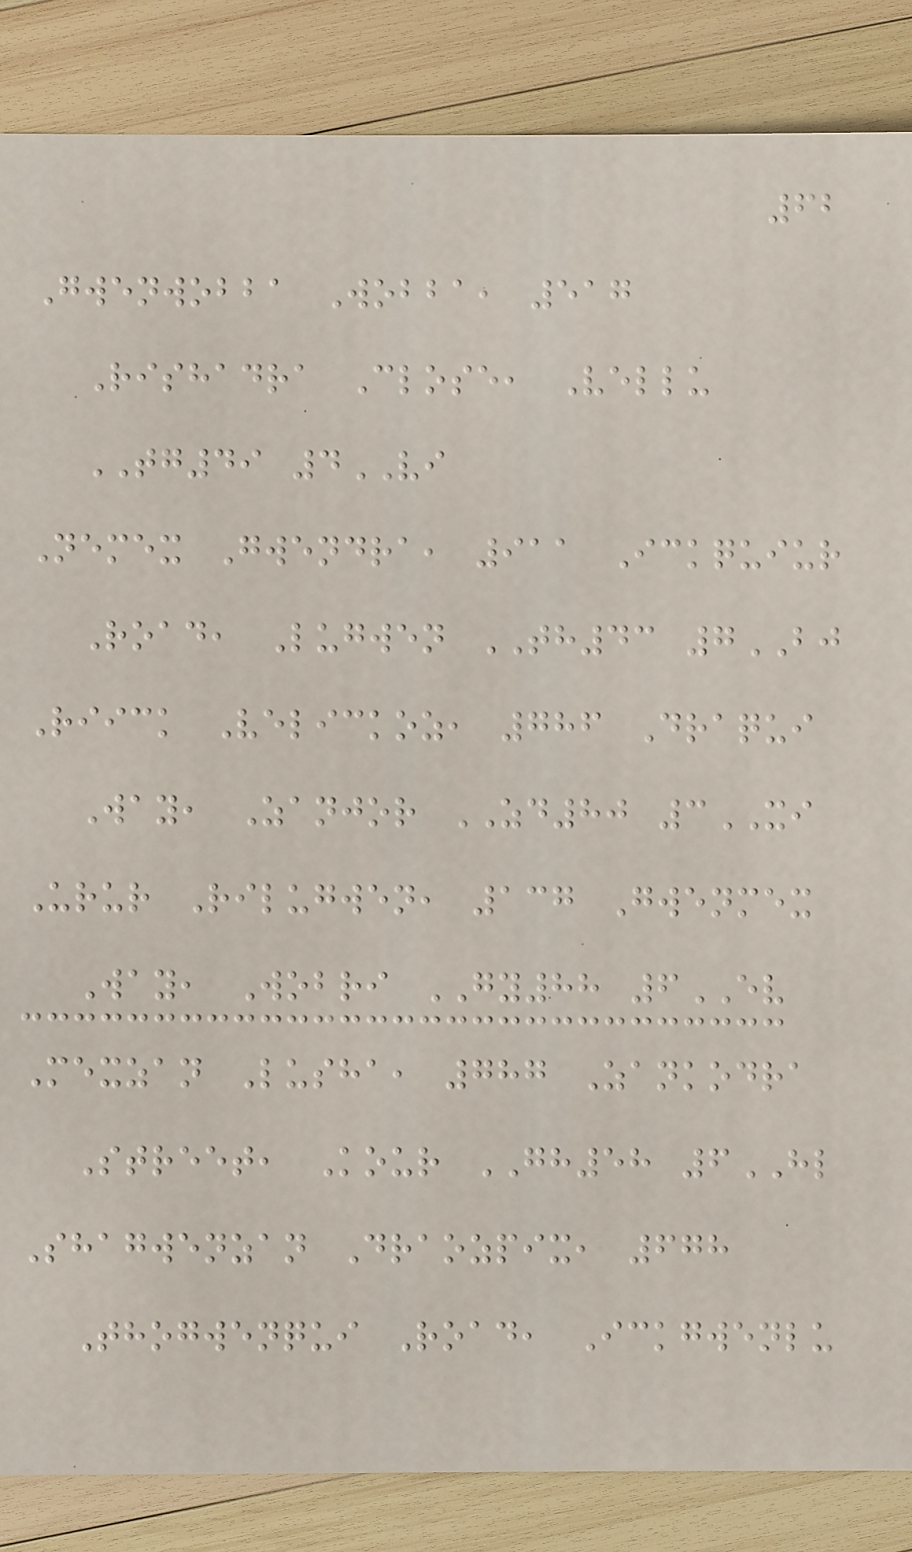62
Gwenwobba Wobba, 517
Rishadra Close, Vellu
TG49 4VI
Nemex Gwendra, 911 Ickquiur
Road, Lugwen TH43 7BJ
Riick Velickoz, 786 Draqui
Way, Zanjor ZD80 3XI
Urur Rilugwen, 137 Gwenmex
Way, Wobri GY88 6EV
Mexzan Lusha, 787 Zankodra
Street, Kour GH58 6HL
Shagwenzan Draozpix, 678
Thogwenqui Road, Ickgwenlu
